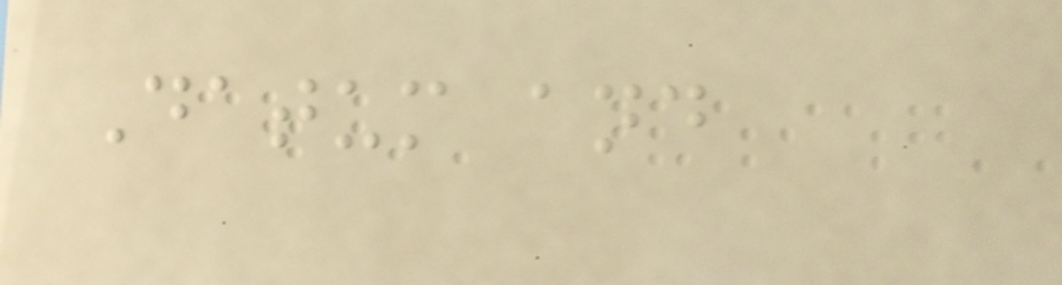Datum and
